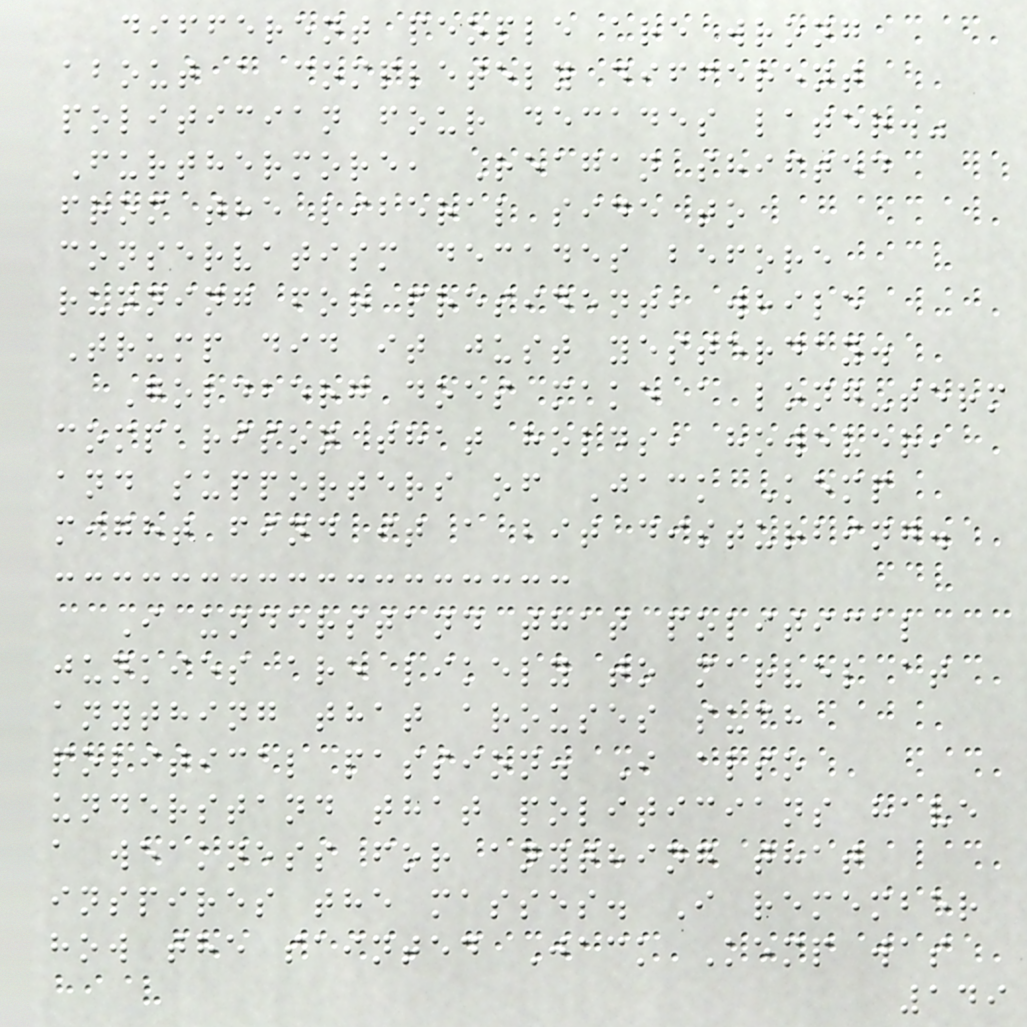different people are wrong
about a completely different
politician four decades later."
Furthermore, Reagan shifted
from the liberal side to
conservatism decades before
running for president, while
Trump did it just yesterday.
Goldberg does make a long-term
comparison that holds, however,
and supporters of Jack Kemp
might find it a bit disturbing.
I understand that political
junkies are likely to marvel at
anything that arouses such
political passion. I also
understand that politicians have
a weakness for anything that
inspires the masses. I remember
how the sainted Jack Kemp was
149
